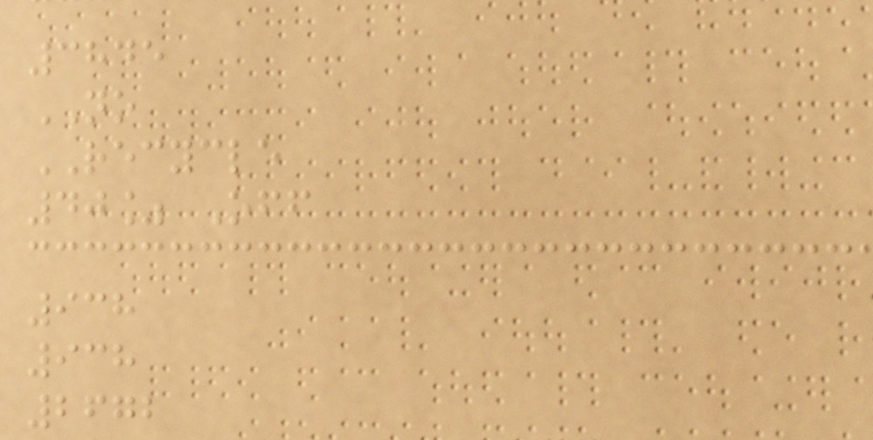3845
NO
RECYCLE
40% Off
938
938
2672
